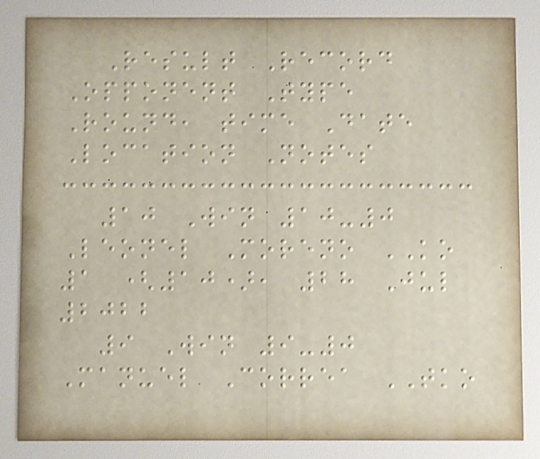Result Record
Opponent Type
Round, time Date
Location Notes
10 Win 10-0
Leonel Moreno KO
1 (10), 28 Jul
2022
9 Win 9-0
Manuel Correa TKO
